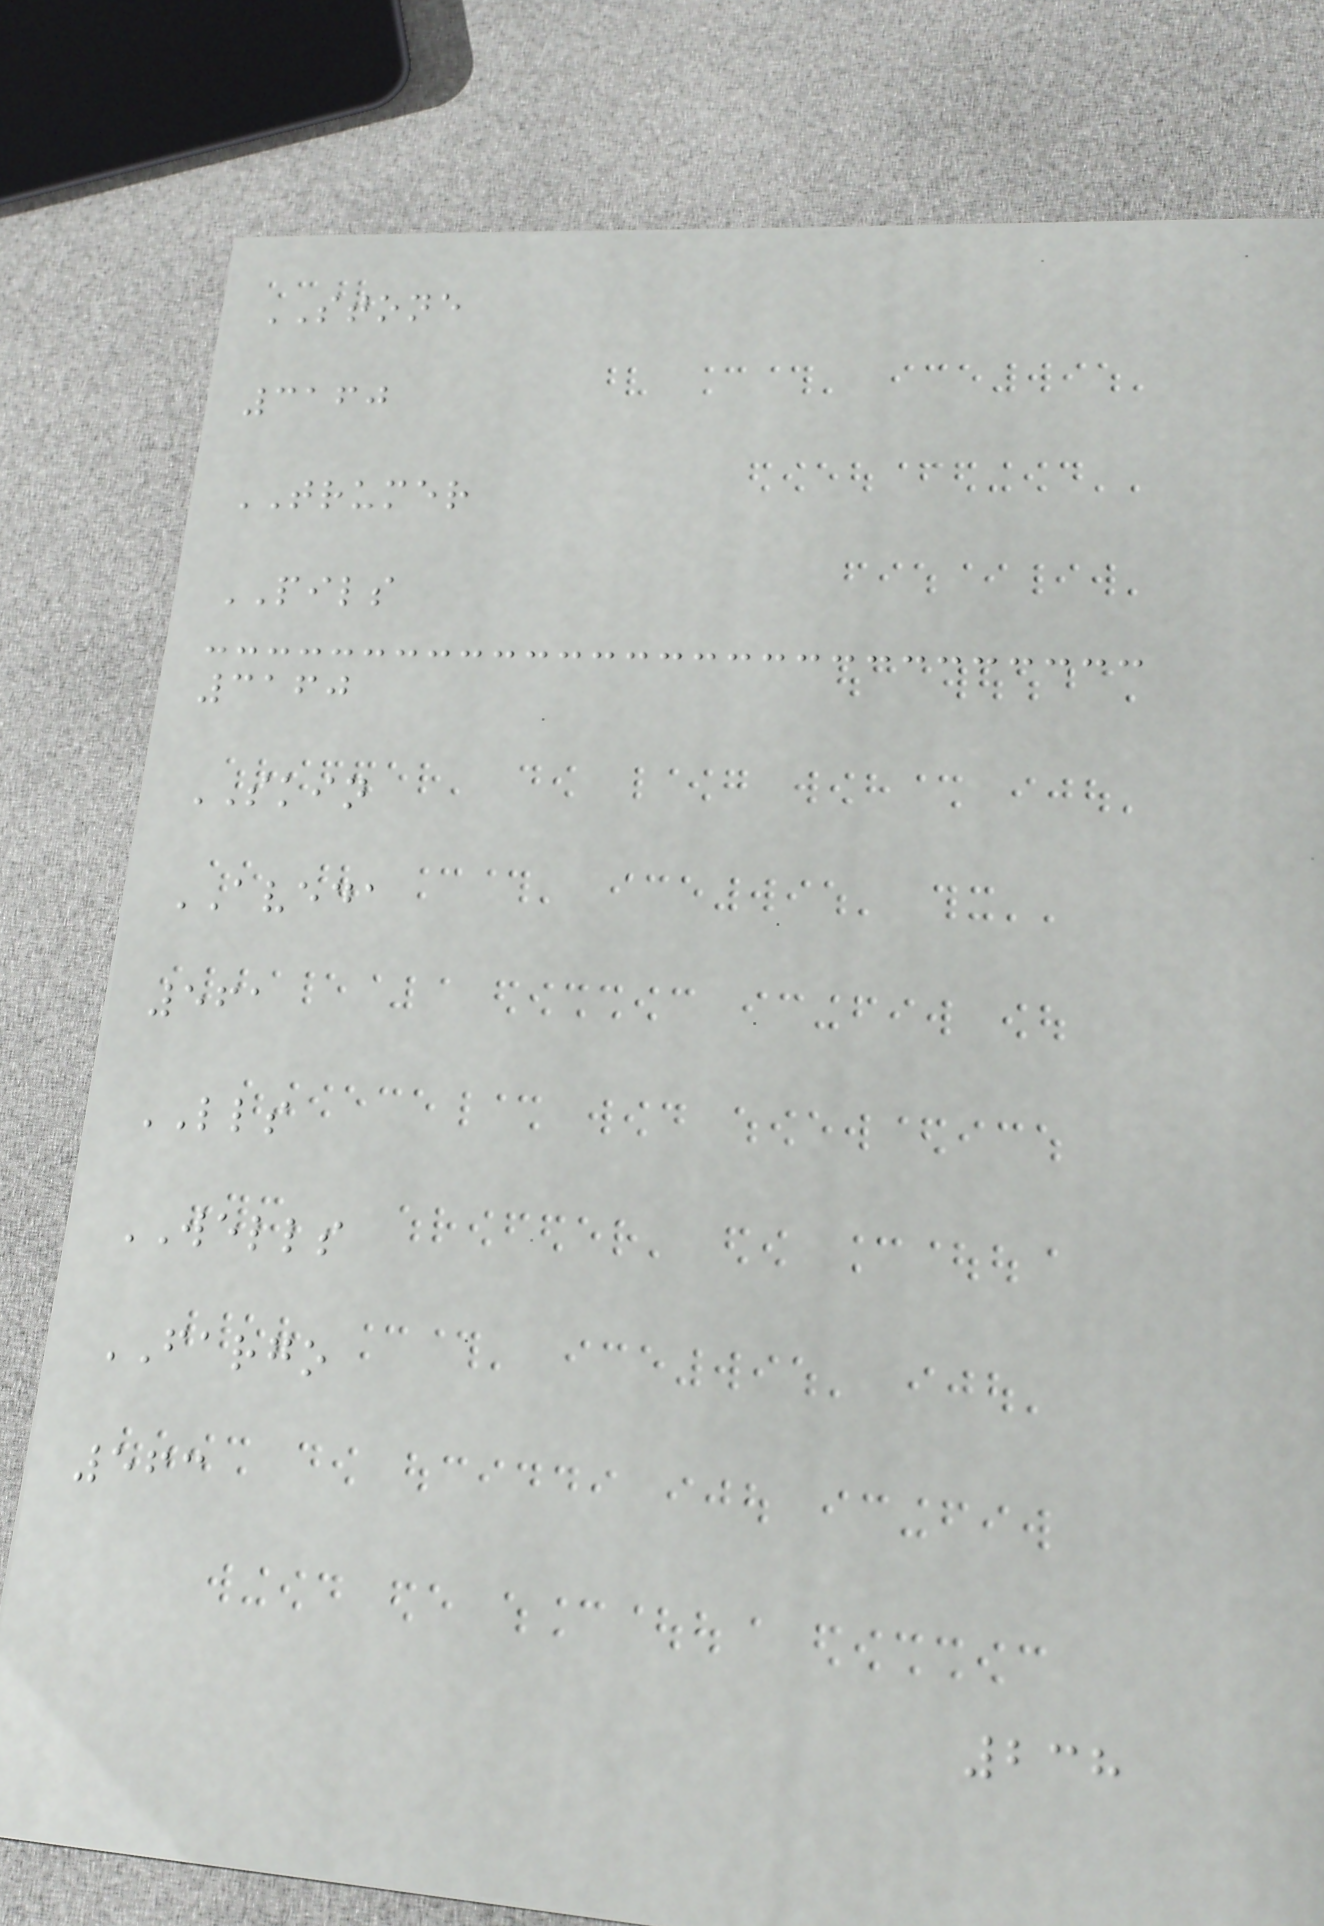STONE
3160
TRUMER
PILS
3160
SKIN
AVEDA
561
LLS
WELLS
FARGO
563
238
